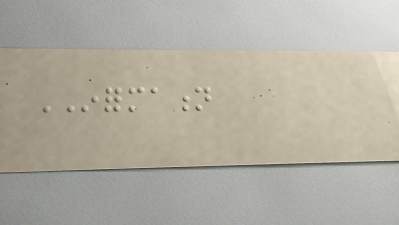INFORMATION
